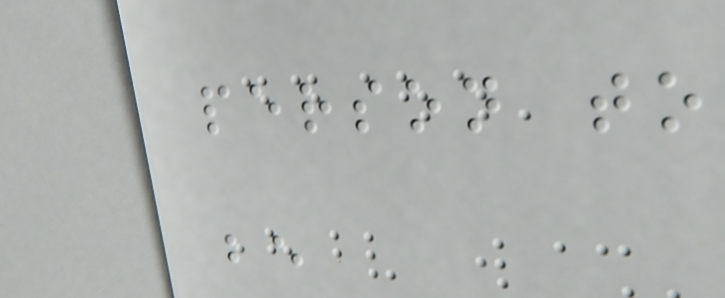person to
be
